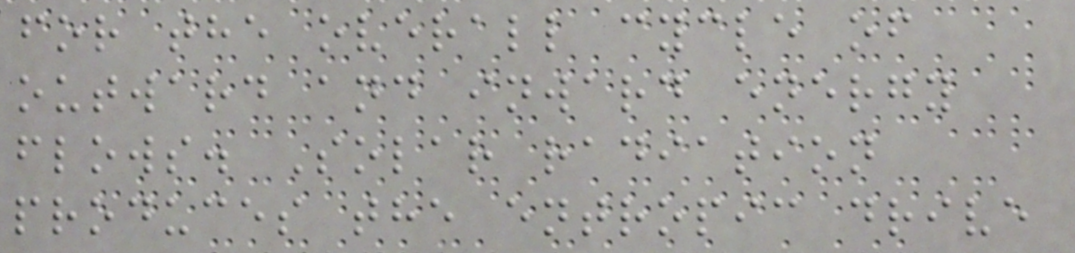for the overall cycle of
outward and inward energy
flows. Solar radiation
produces the entropic drive
